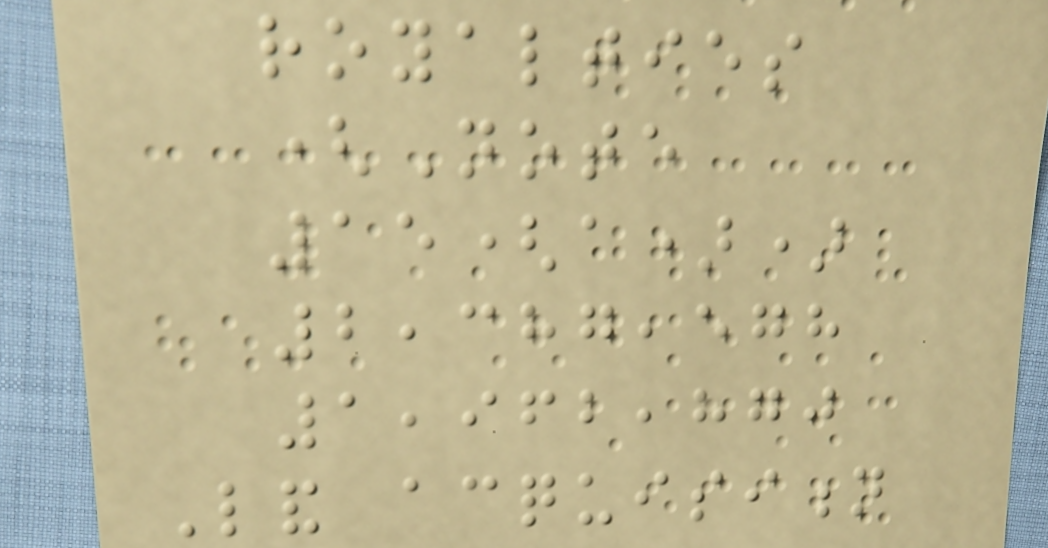royalties
(Note
15(a))
2,387,578
1,962,870
Land acquisition
